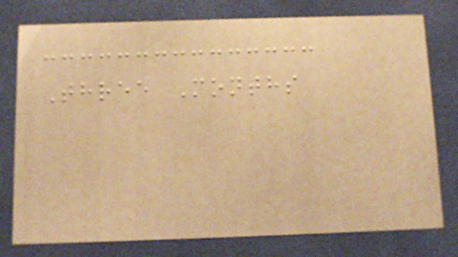Three Months
